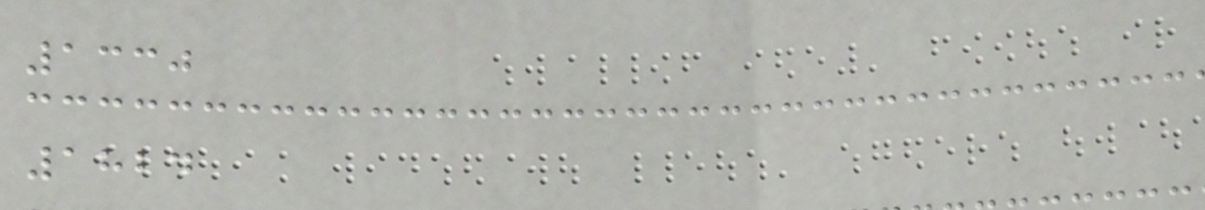1330
1824
